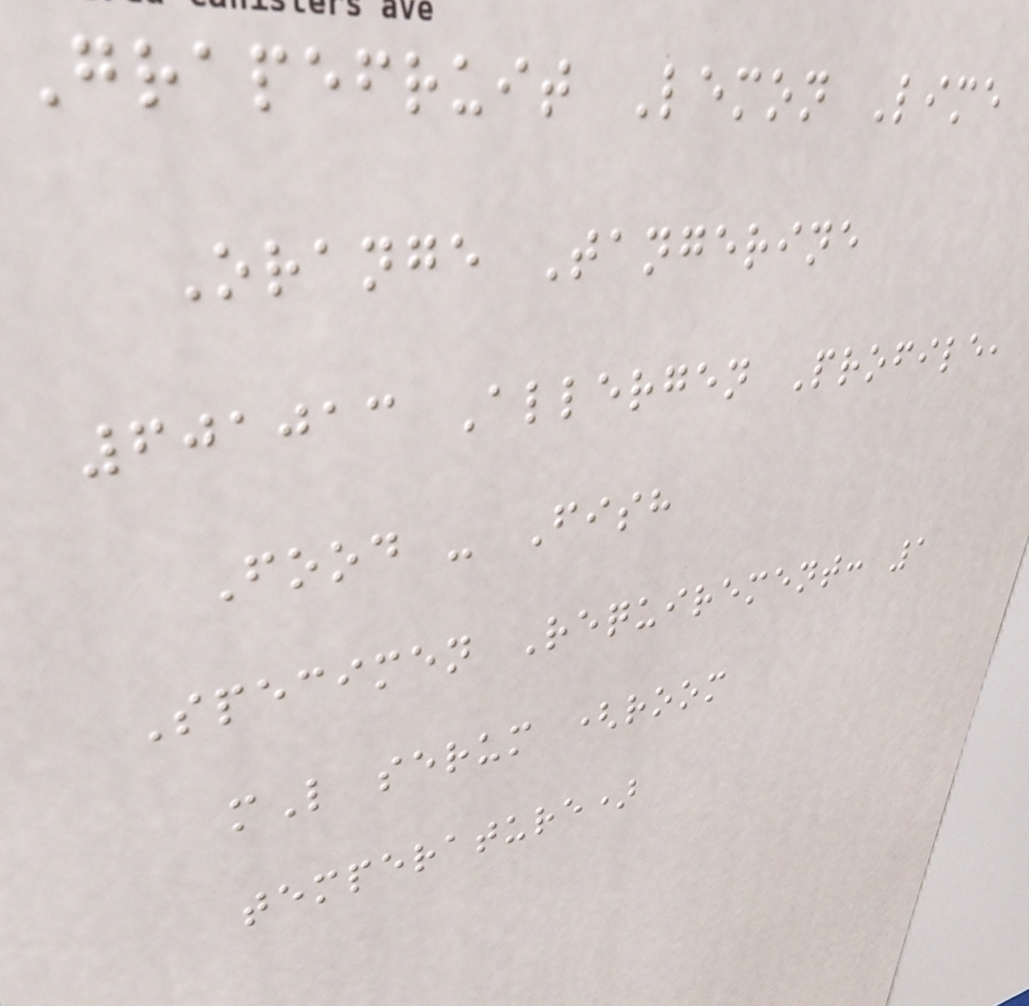Grapefruit Lemon Lime
Orange Tangerine
601013 Allergen Profile,
Food - Fish
Specimen Requirement: 1
mL serum (room
temperature)
